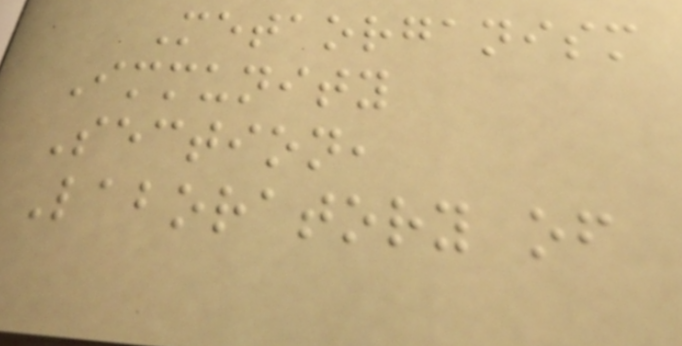Metaorganism
Immunity
Section,
Laboratory of
